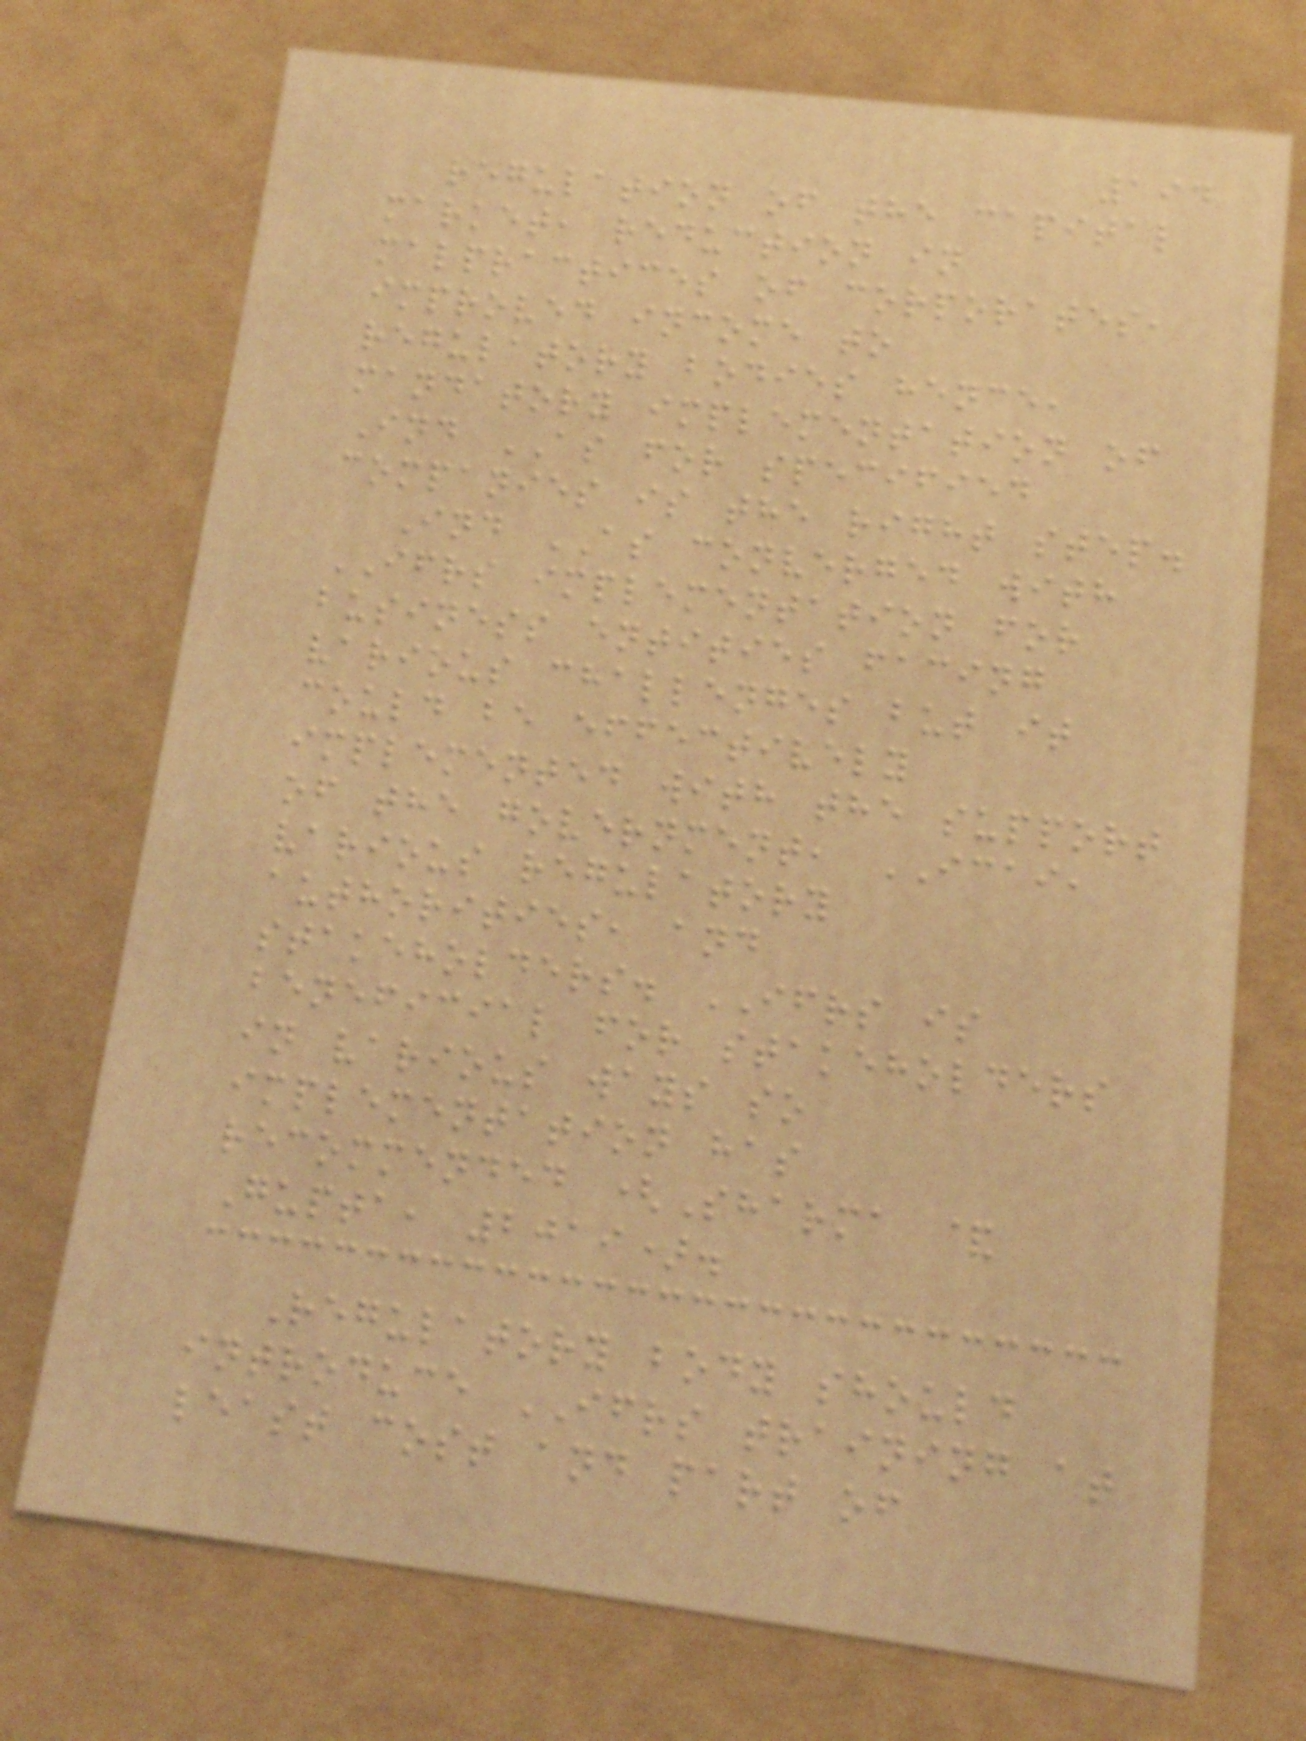194
regulation of the capital
market, reduction in
malpractices of corporates,
improved income to
regulatory bodies hence,
mandatory implementation of
Ind AS for specified
companies is the right step.
Ind AS converged with
IFRS implementation for
business entities facing
various challenges but it
could be effectively
implemented with the support
of the government, ICAI,
various regulatory
authorities, and
stakeholders. IFRS is
beneficial for stakeholders
in various ways so
implementation has
recommended (Sharma &
Gupta, 2019).
Regulatory body should
introduce IFRS training at
least cost and part of
